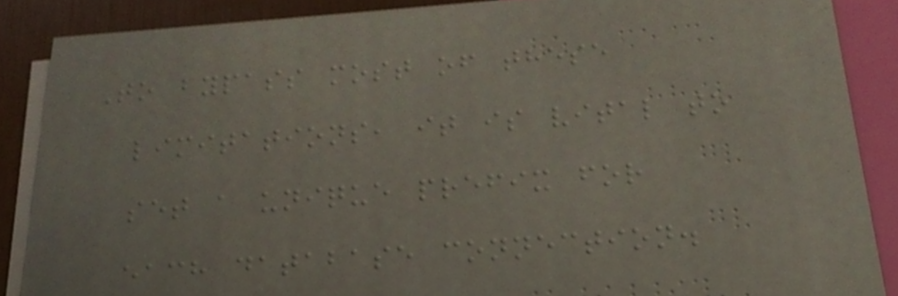To bypass most of these
limitations, it is vital to
set a unique prefix for
each database connection.
